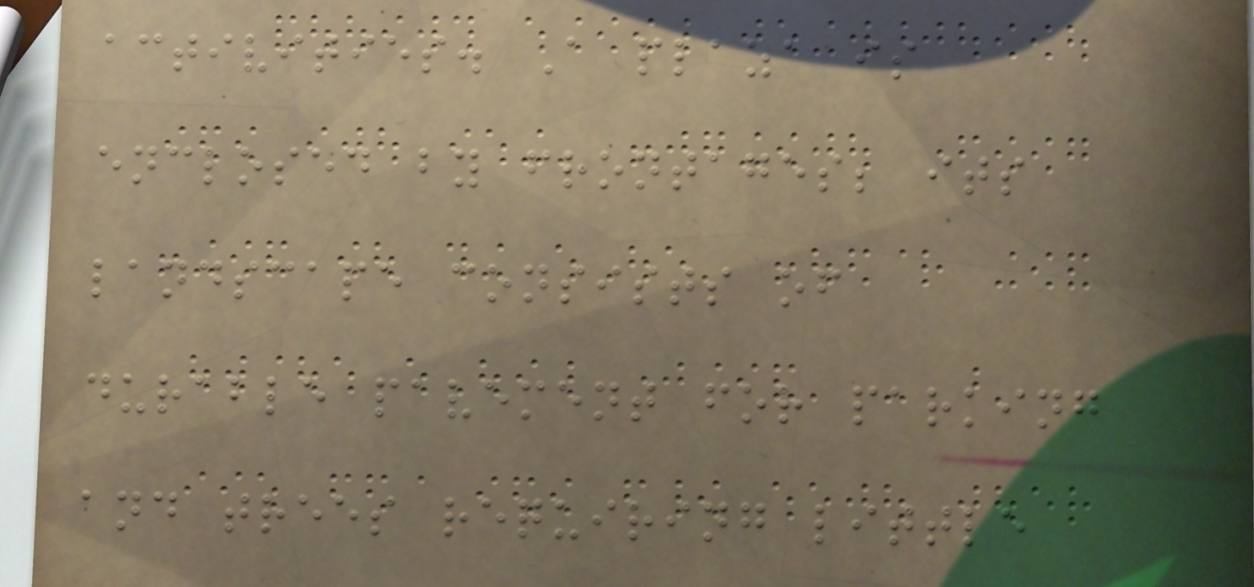activities. A plaza is
enclosed by frontages; its
landscape consists of
durable pavement for parking
and trees requiring little
